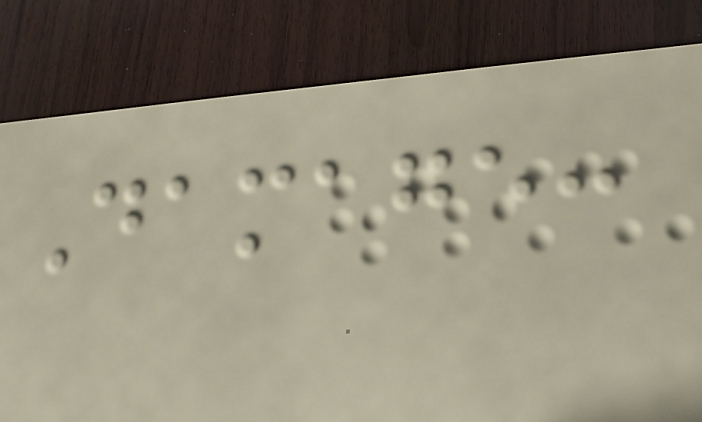Damage:
